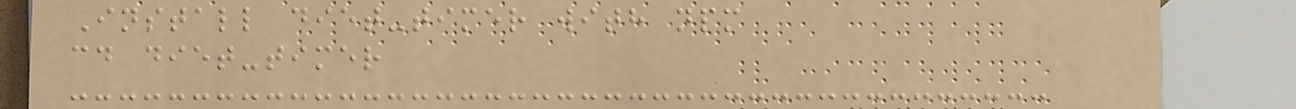Install diet-timer with npm
cd diet-timer
